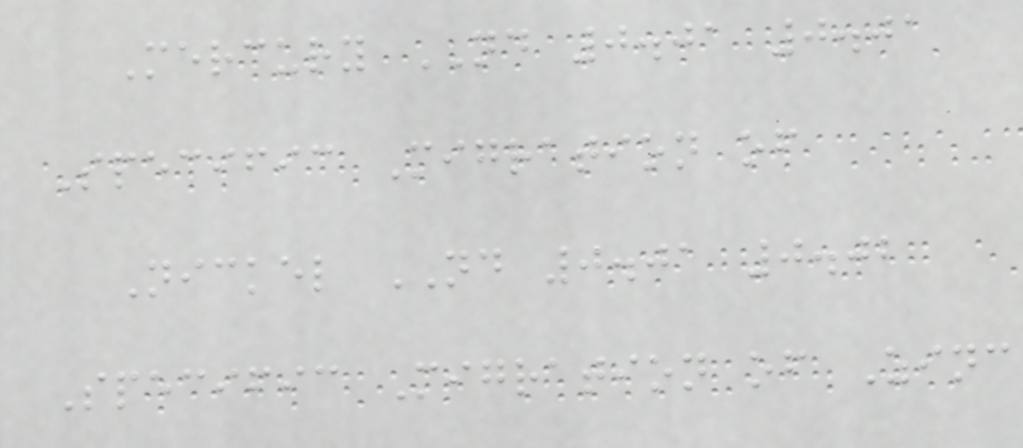Mercury ND 0.01 0.01
Specific Migration of
Nickel ND 0.01 0.02
Specific Migration of Zinc
